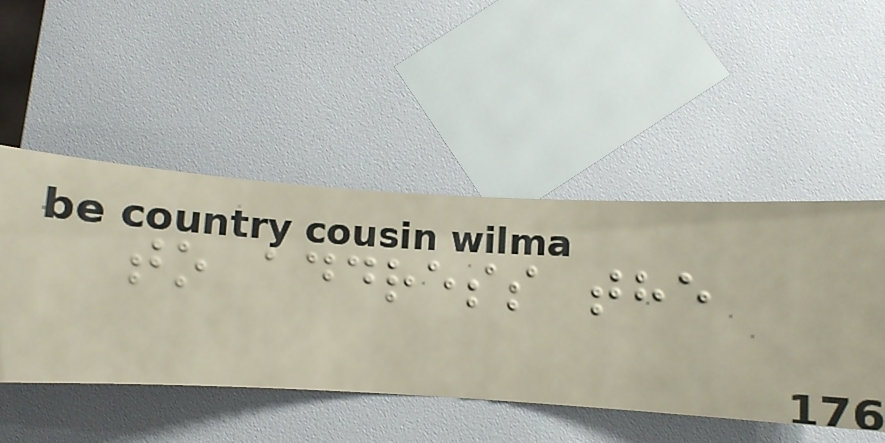to address the
